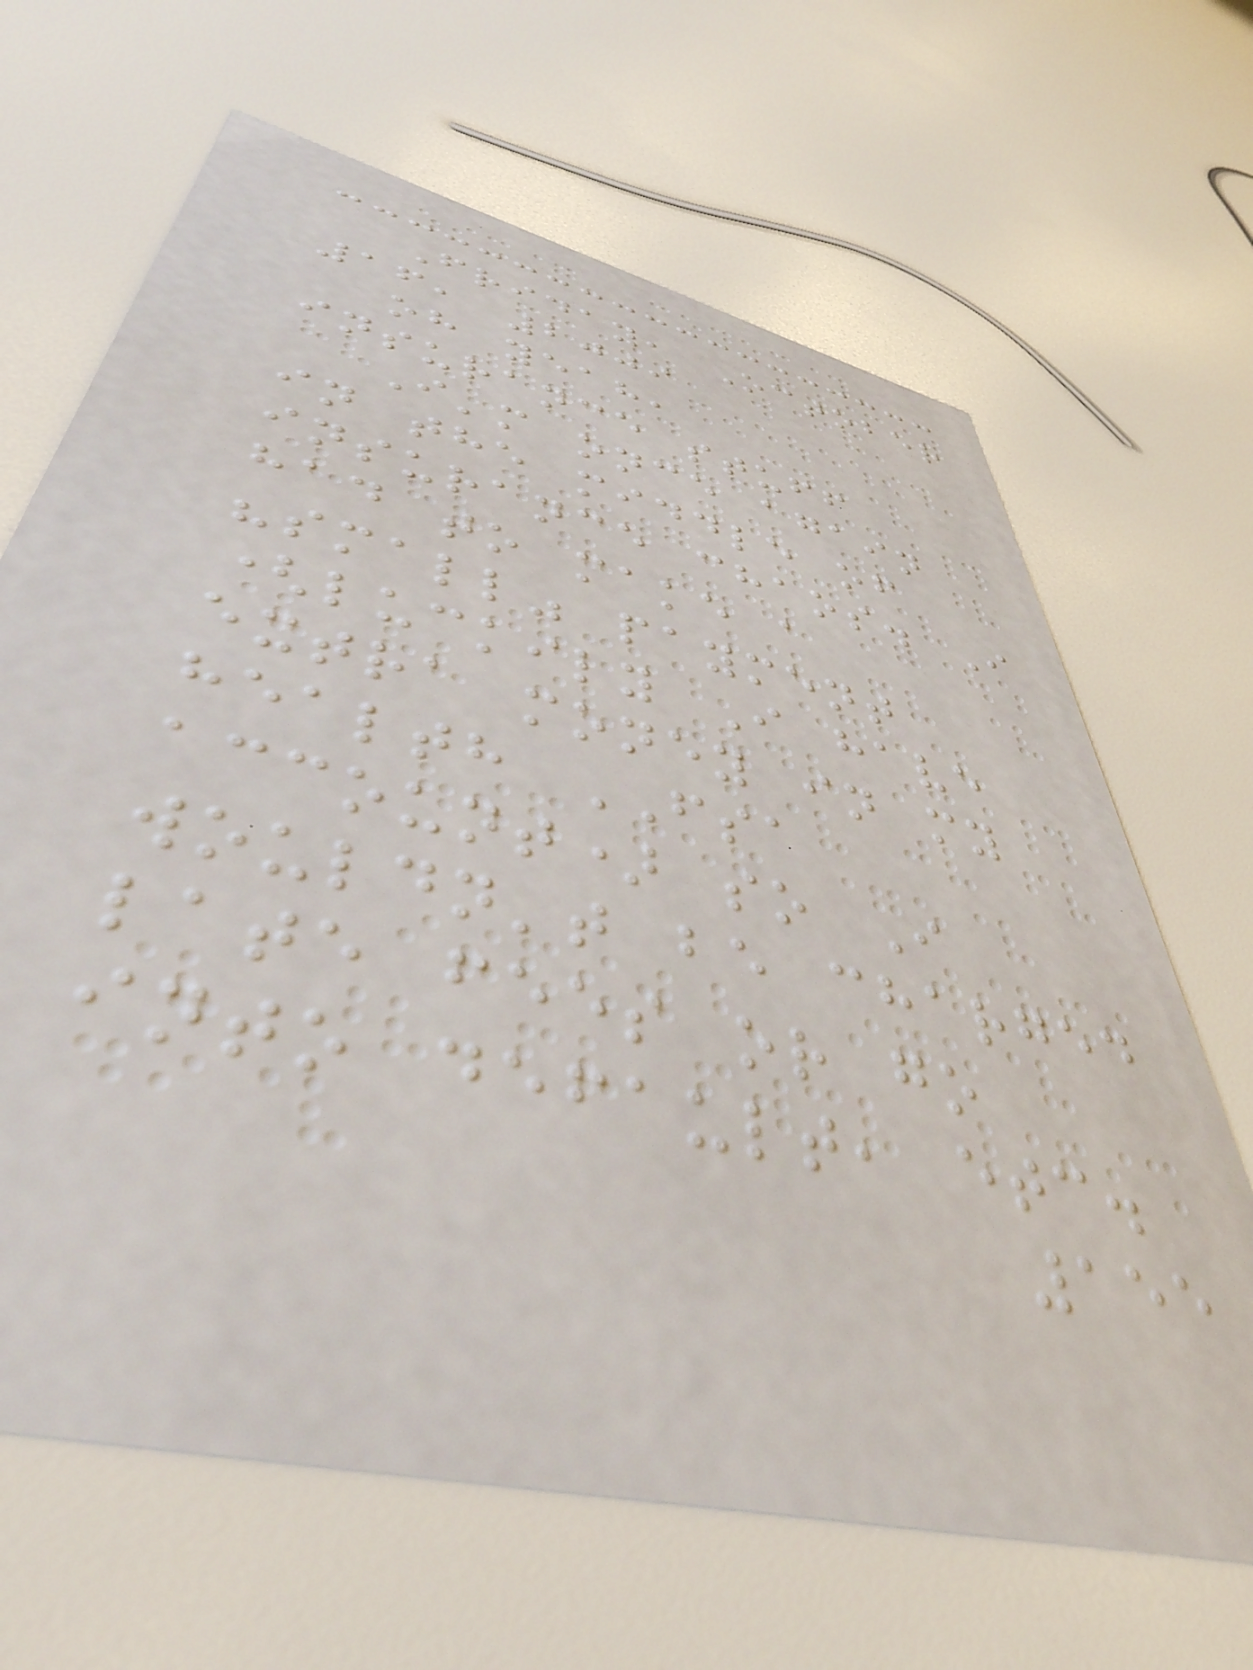Friday, October
16, 2009
oh yeah,
insurance stuff
I'm once again
in the middle of
insurance chaos. I
had to make a
"small" payment
(luckily I have
extra money in my
health FSA
account) so I
wouldn't be charged
late fees or go
into default, etc.
155
